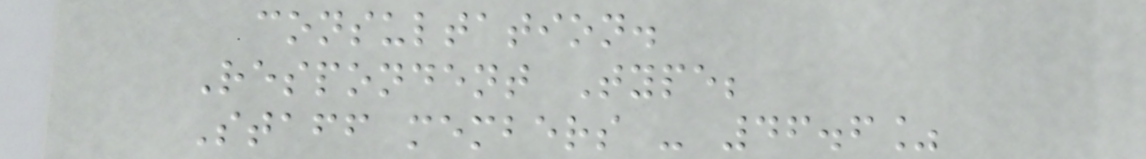consultation.
Respondent Type;
Staff members - 46.6%
